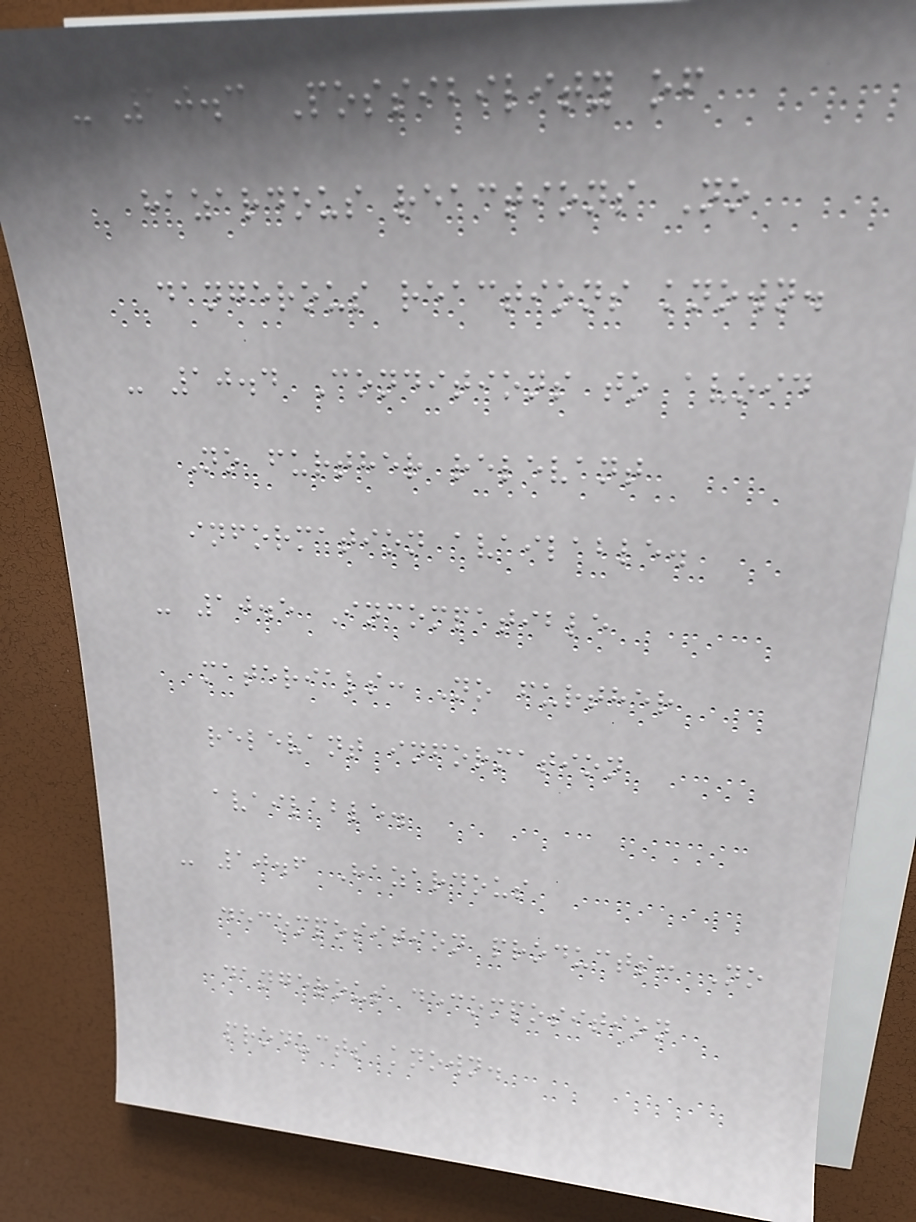- 10.3 Possibility of
hazardous reactions No
dangerous reactions known.
- 10.4 Conditions to avoid
No further relevant
information available.
- 10.5 Incompatible
materials: No further
relevant information
available.
- 10.6 Hazardous
decomposition products: No
dangerous decomposition
products known.
